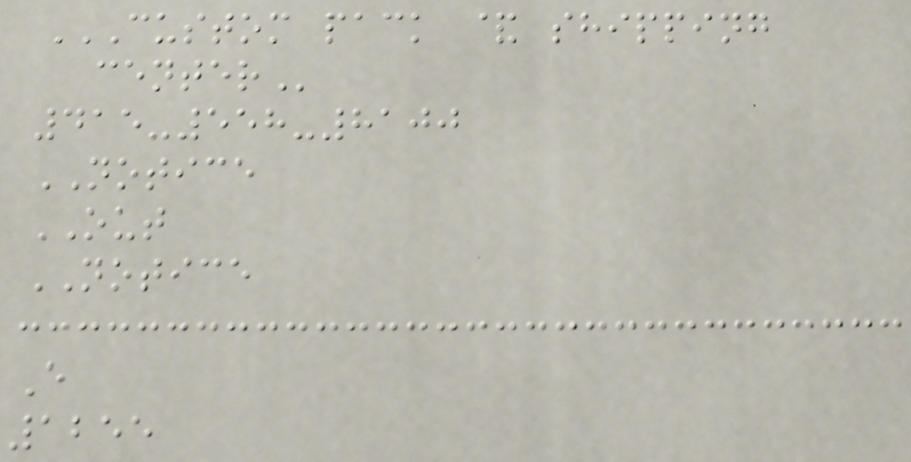CUSTOM PACK & SHIPPING
CENTER
415-558-8100
NOTICE
OUT
NOTICE
E
1255
